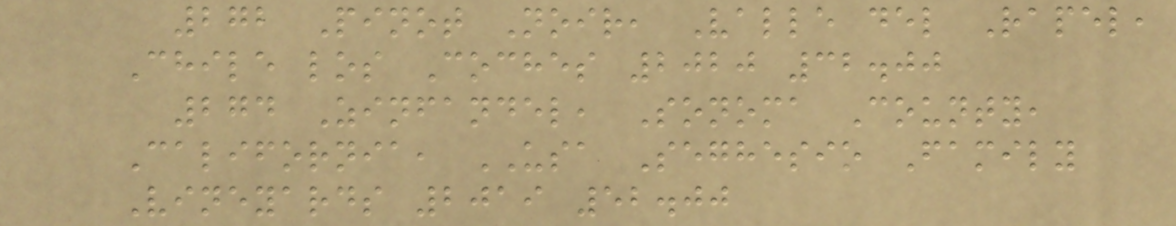272 Pinot Noir, Valle del Rapel,
Chile los Coches 2020 32.00
274 Zinfandel, Sonoma County,
California, USA Seghesio Family
Vineyards 2019 52.00
